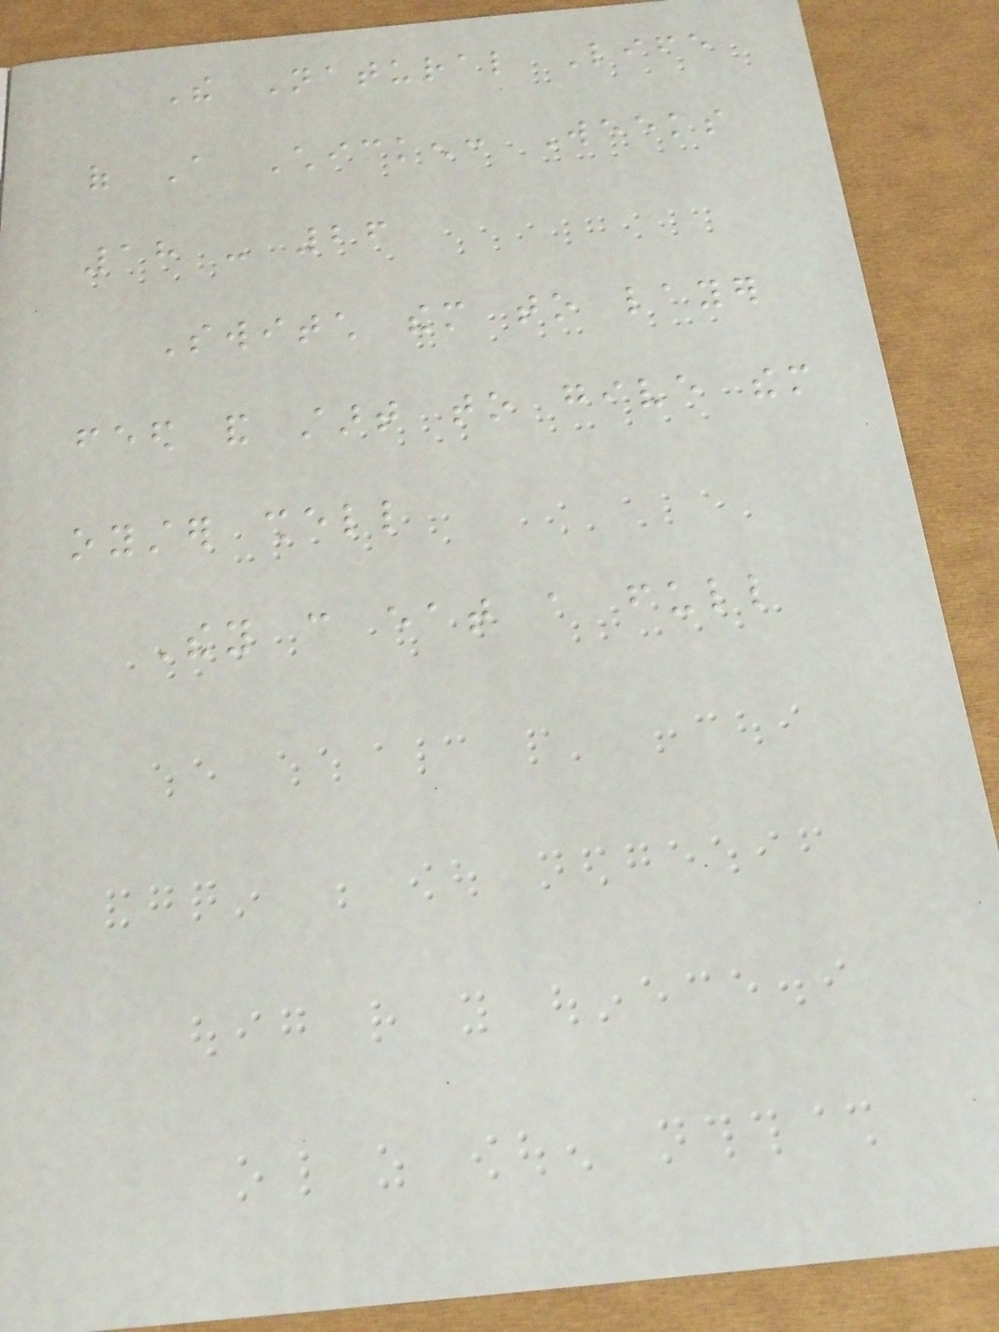The Natural Life
of A Chicken: Weeks
18 - 26
Switch them to layer
feed and start to give them
oyster shell
They can eat a full
